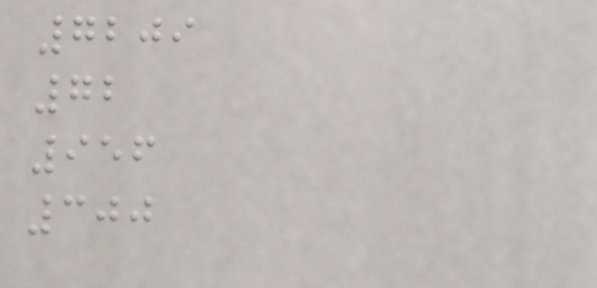7209
72
956
300
